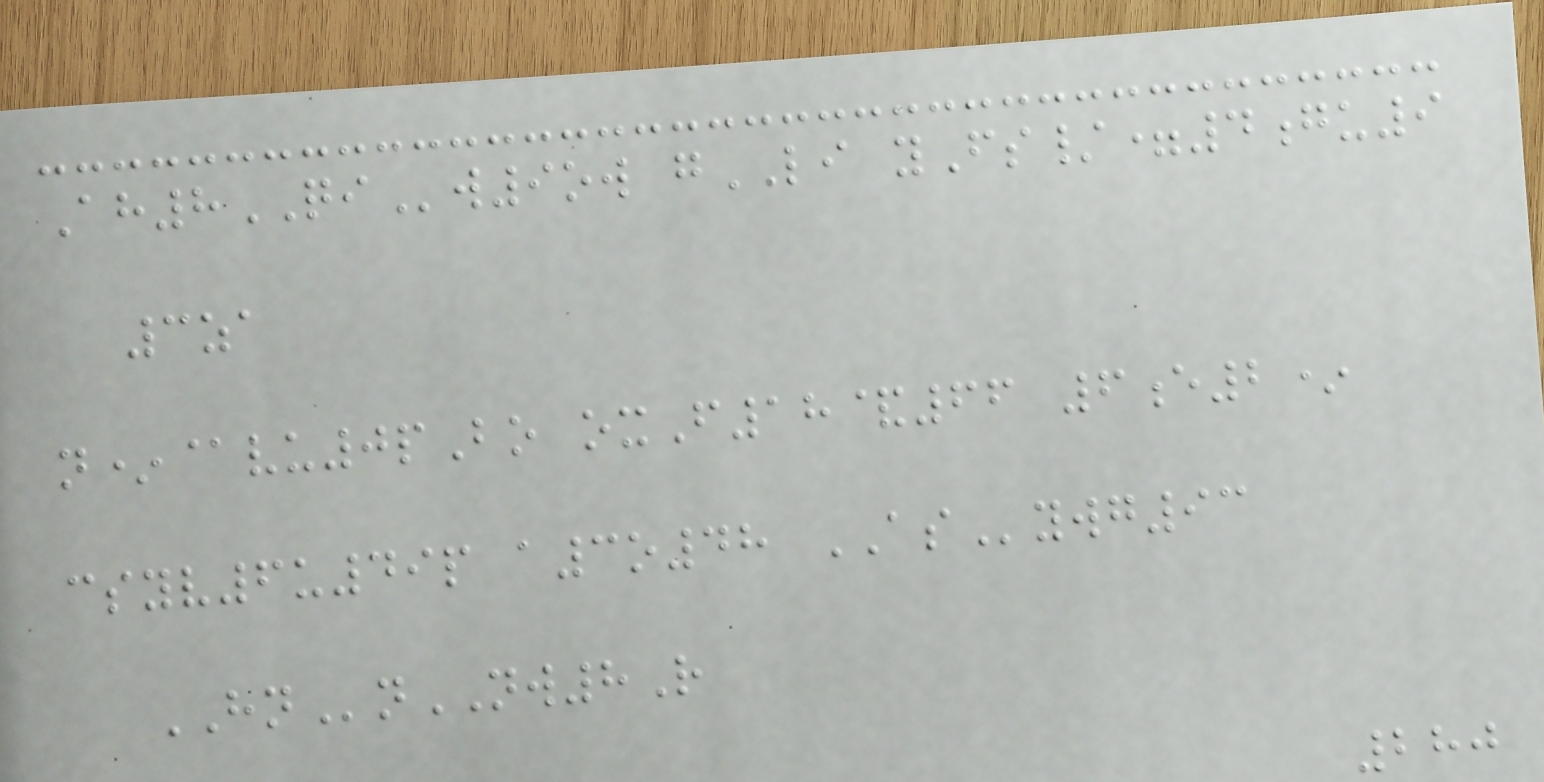Ah8QIw9ow gLI yFs/=4gu9
3za
n*@vu0pBo oxF18&66 6e2*
csyv6u49p a3o48 ASywg93
HNnNW8R
280
